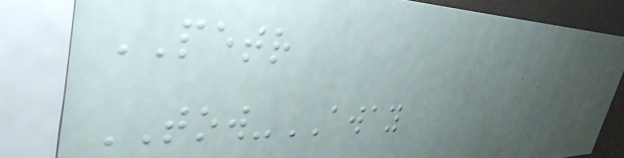PETR
TOW-AWAY
